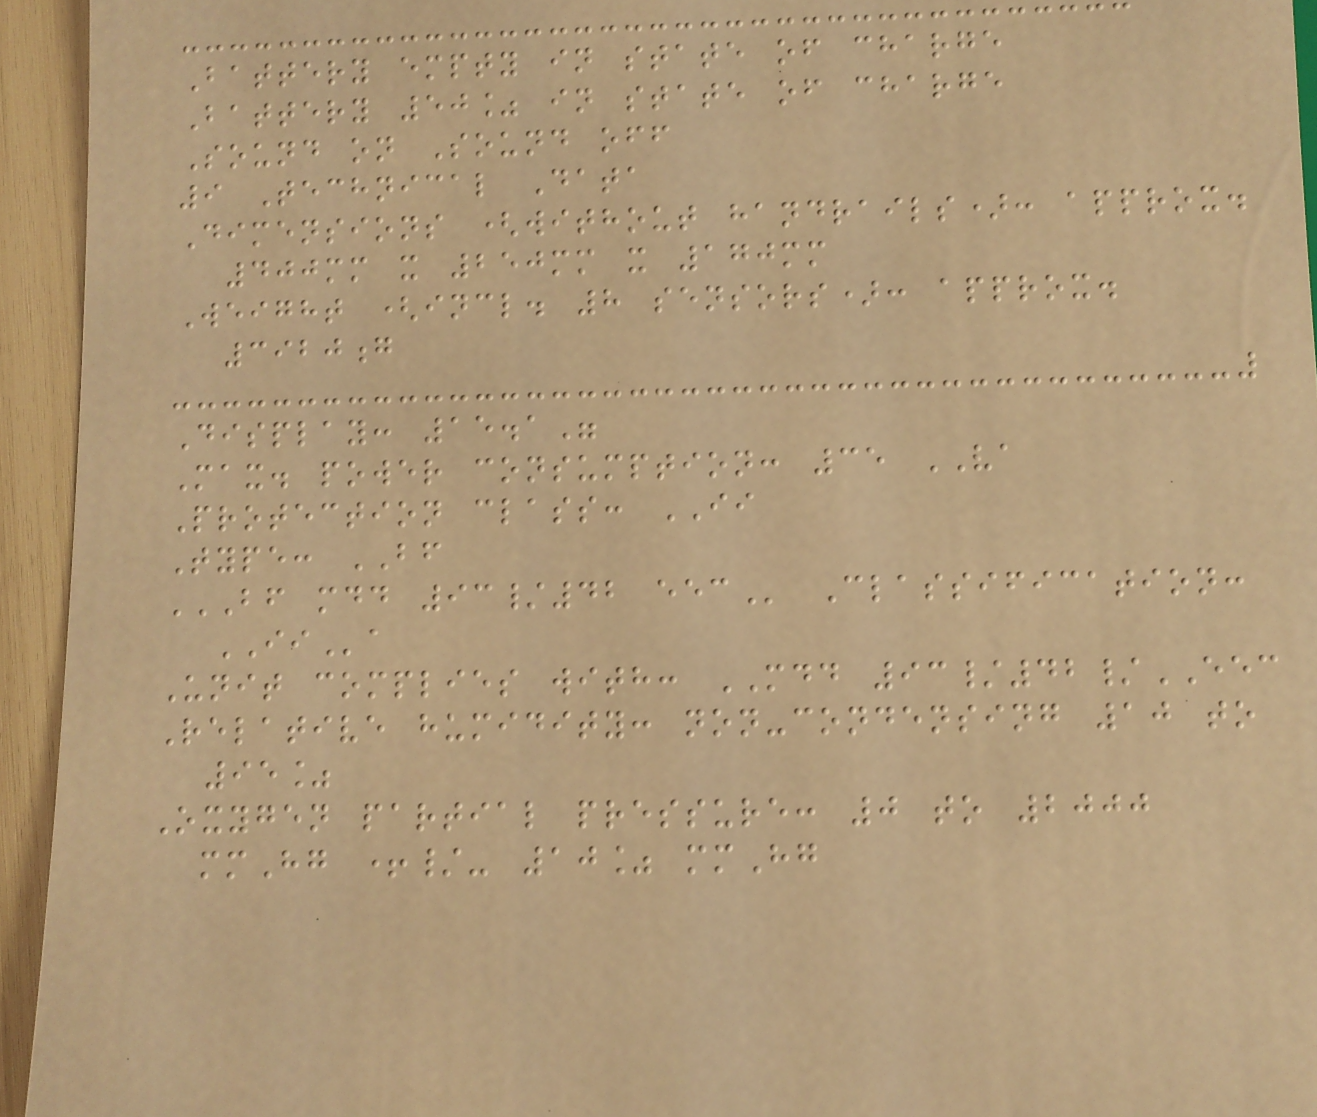Battery empty in state of charge
Battery 50% in state of charge
Sound on Sound off
9 Technical Data
Dimensions (without handrails): approx.
400mm x 250mm x 170mm
Weight (incl. 8 sensors): approx.
3920g
Display: 15.1"
Max. power consumption: 35 VA
Protection class: II
Type: BF
BF MDD 93/42 EEC Classification:
IIa
Unit complies with: MDD 93/42/EEC
Relative humidity: non-condensing 10 to
95%
Oxygen partial pressure: 0 to 2000
mmHg +/- 10% mmHg
